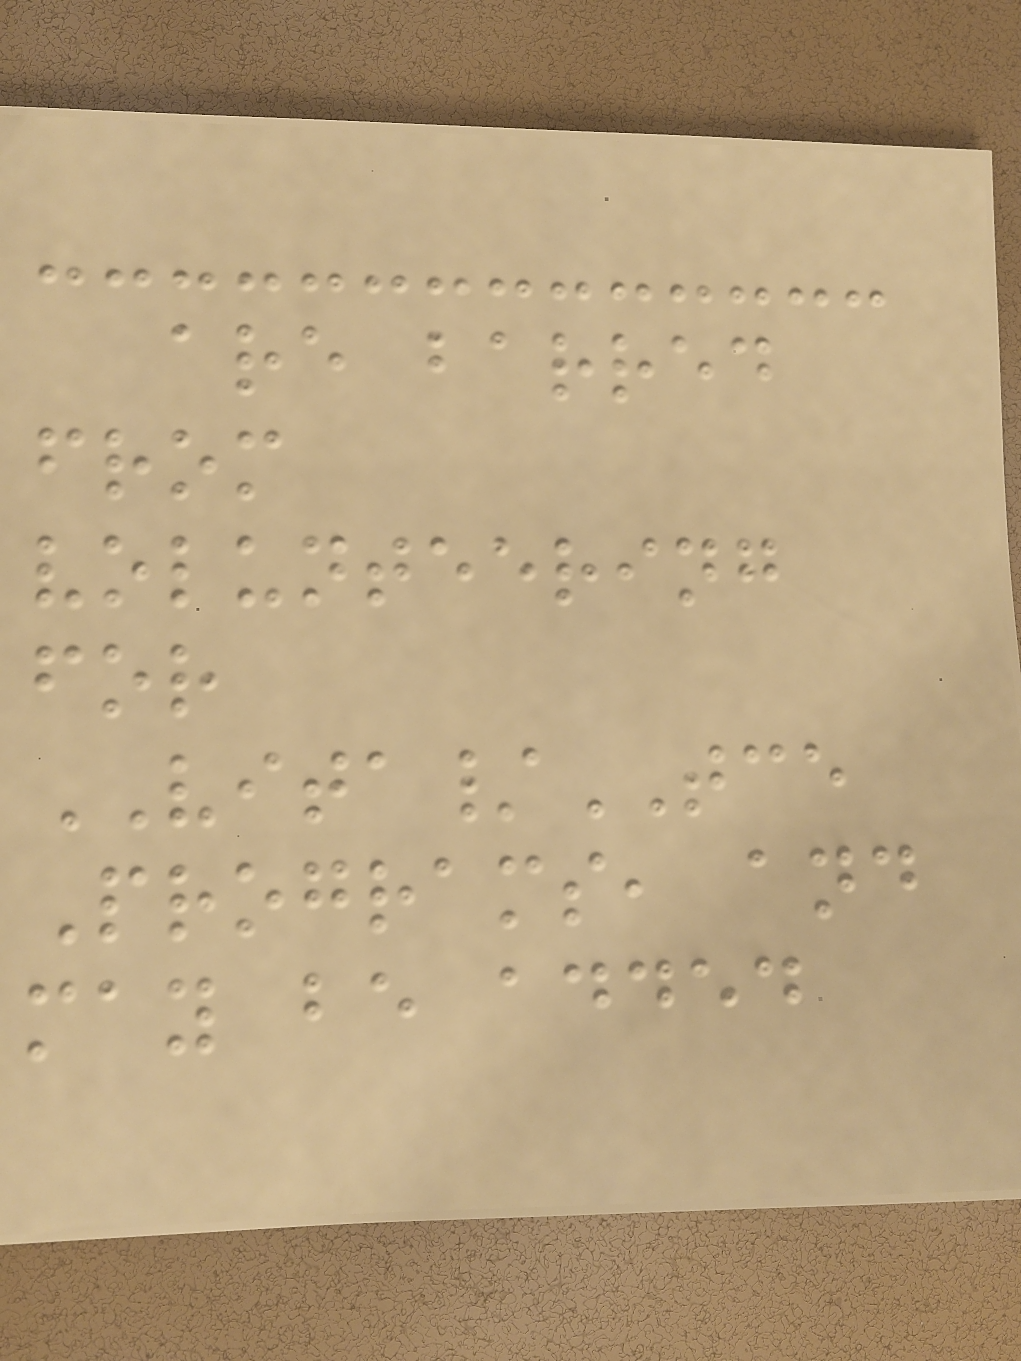are barred
from
volunteering
for
VITA/TCE
Programs, and
may be added
